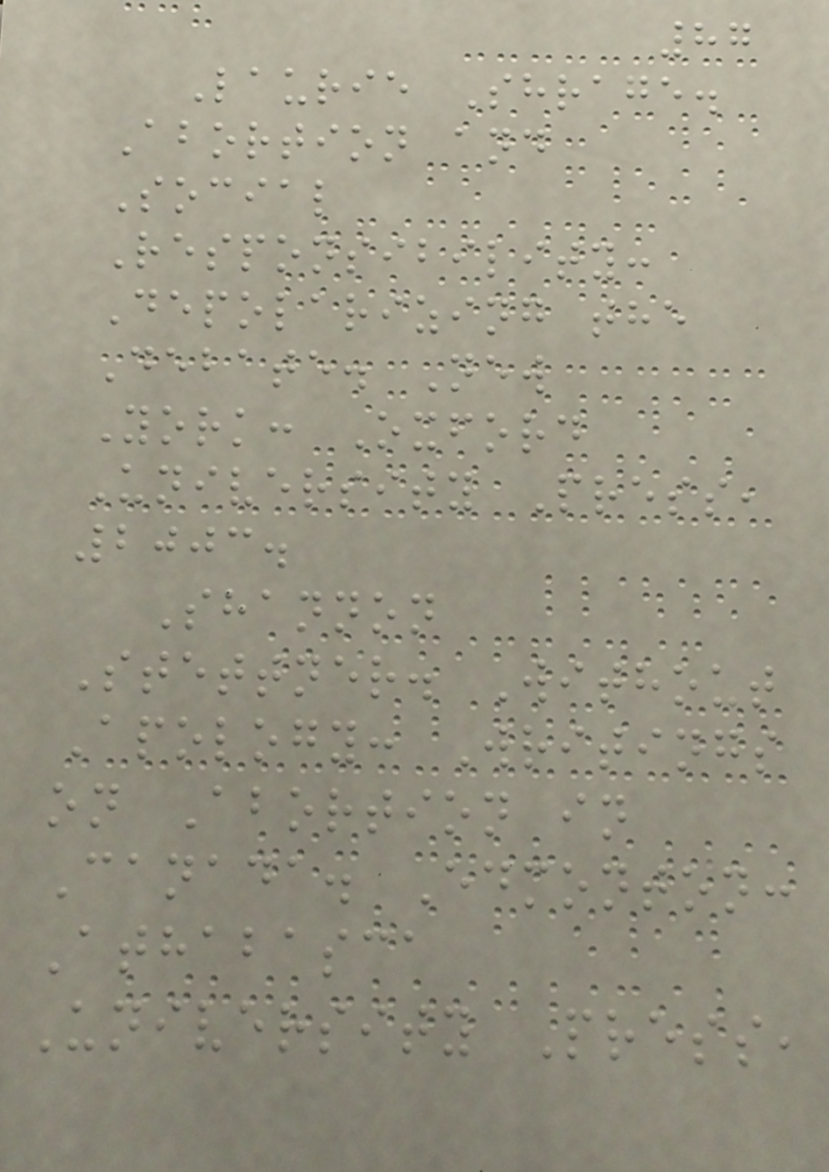87
Laurie Shrage.
Abortion and
Social
Responsibility:
Depolarizing the
Debate. New
York: Oxford
University Press,
2003.
Shannon
Stettner. Without
Apology: Writings
on Abortion in
Canada. Edmonton:
Athabasca
University Press,
